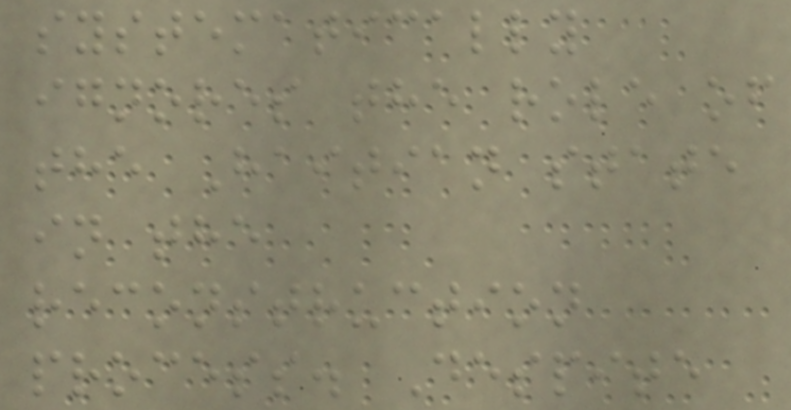systematically
ignores the role of
the Haitian state
in the
reconstruction
process. Despite
